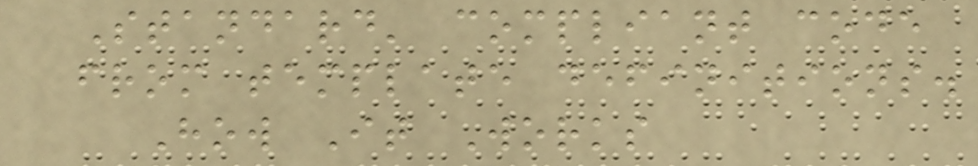Standard' compliant code
from template definitions.
How It Works
